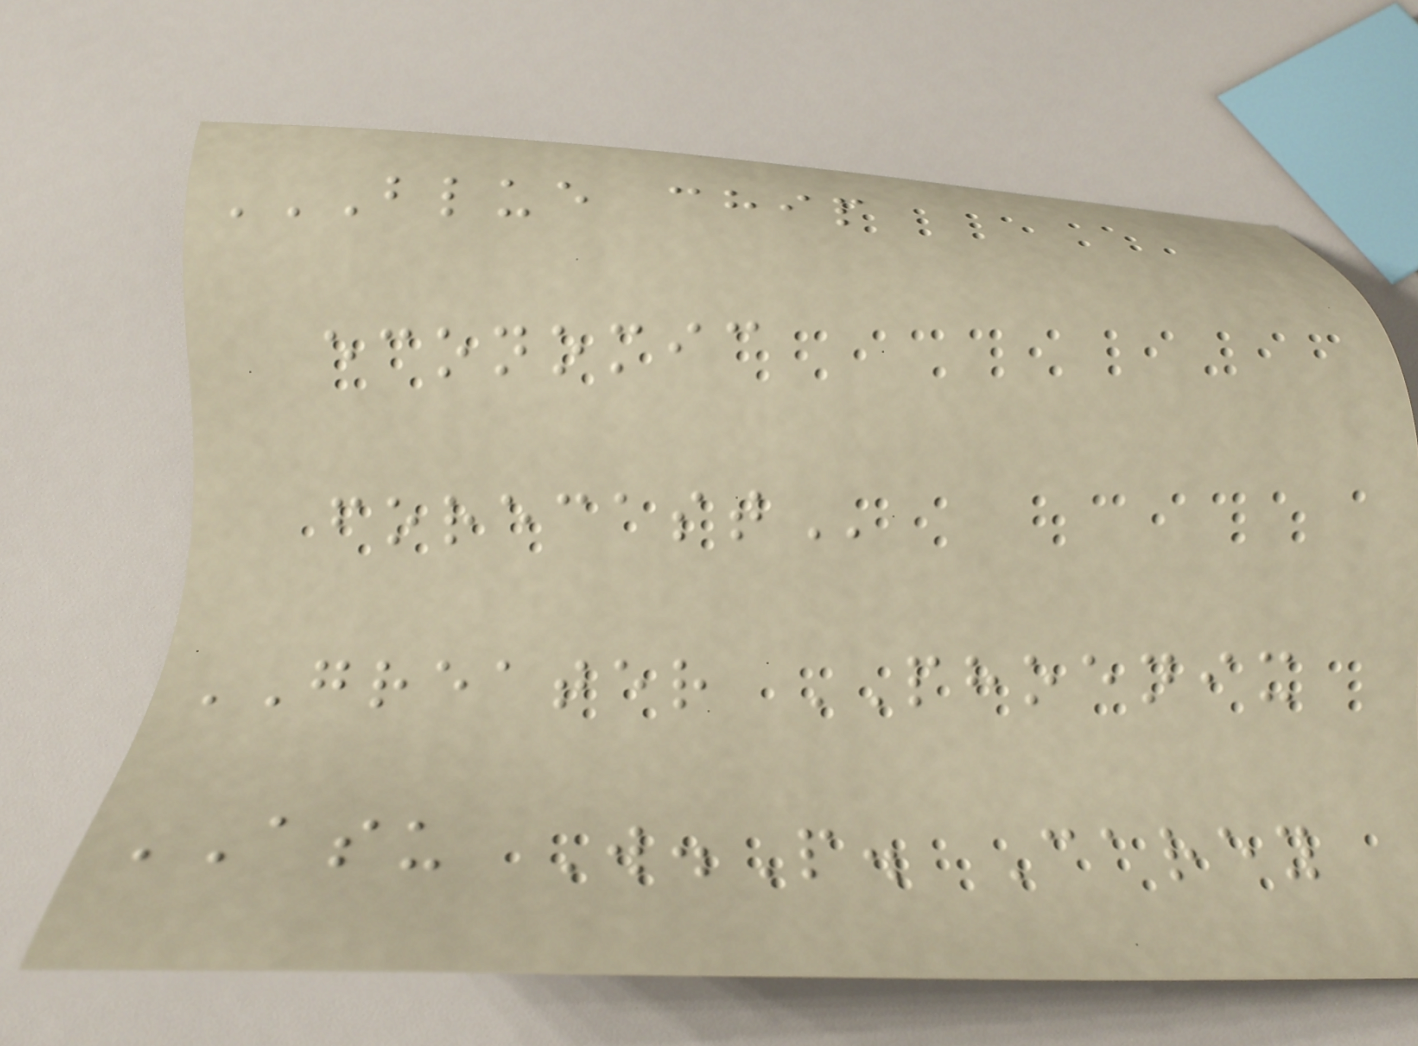BLUE CHIP
ECONOMIC
FORECAST
GREATER PHOENIX
ASU W.P. Carey
